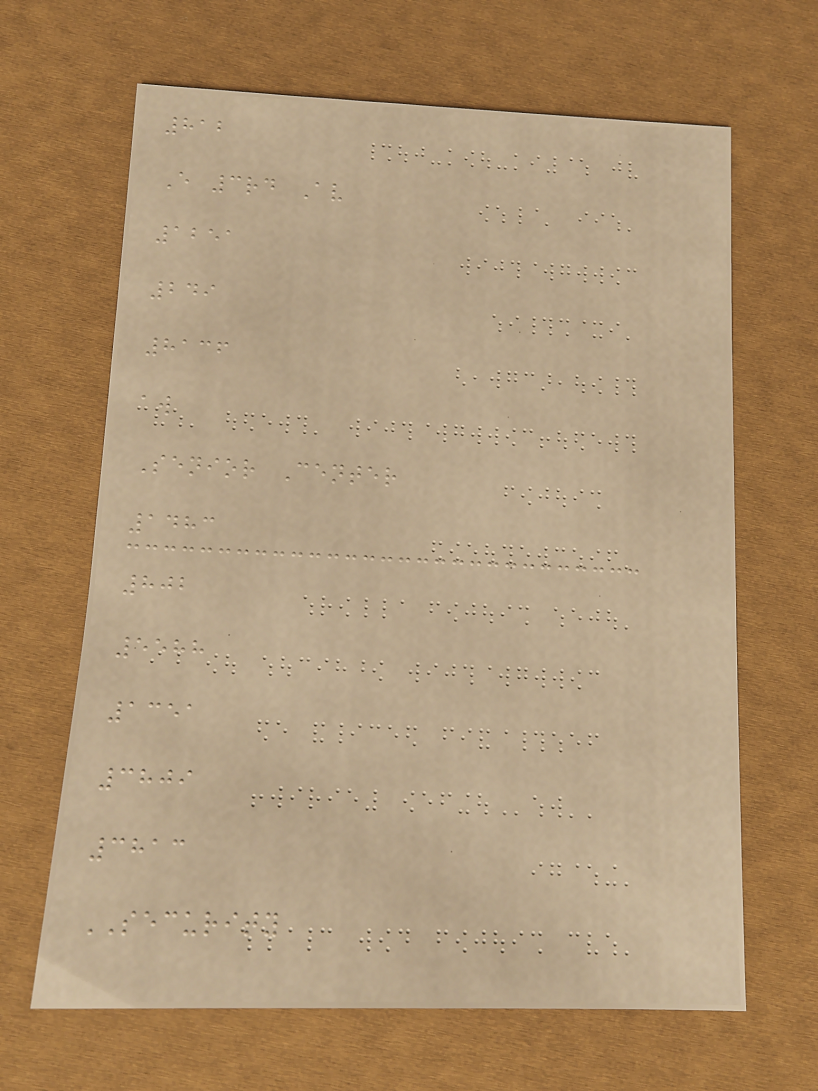812
E 3rd Av
1251
249
8136
aw
Senior Center
1483
802
5588
1351
3809
3813
SECURITY
